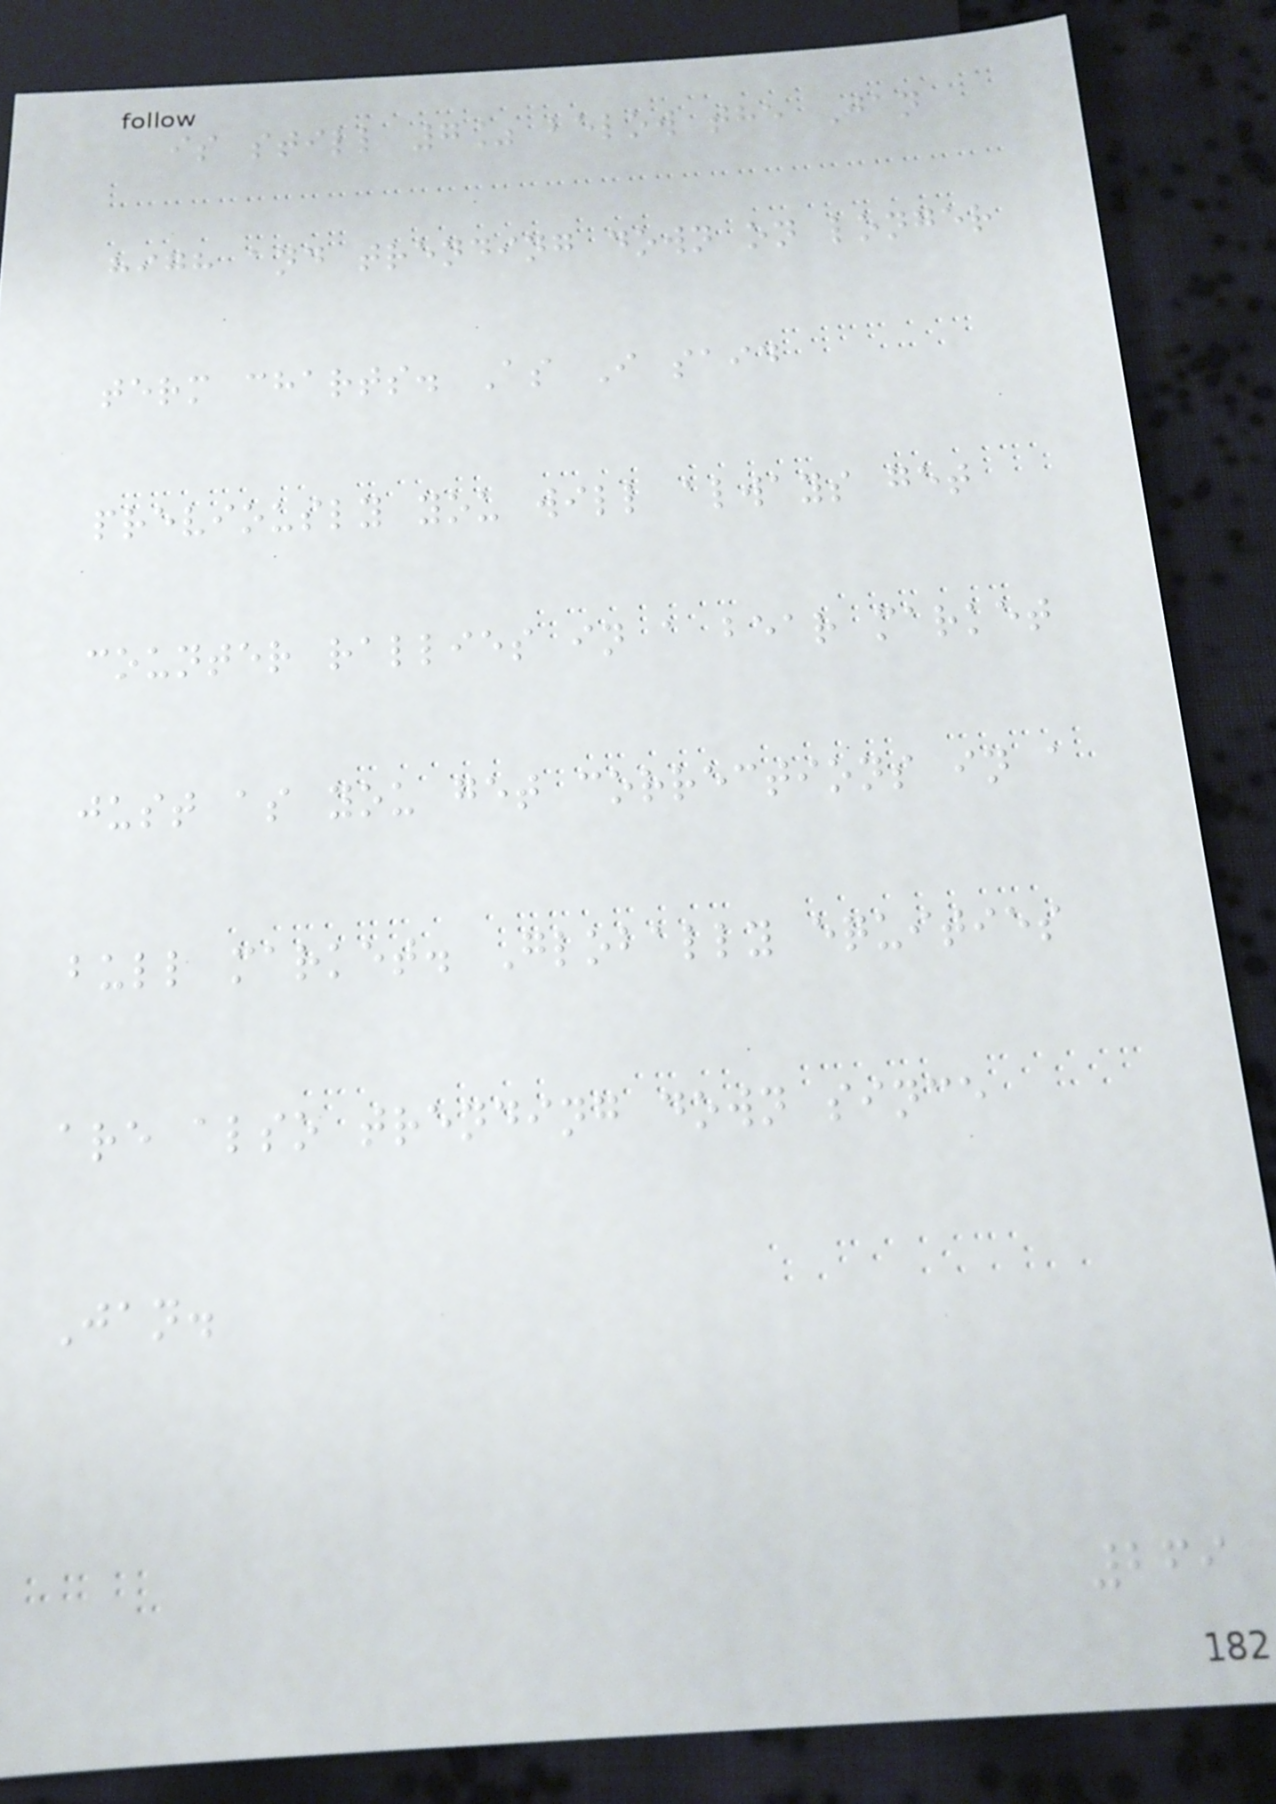is still 7% below the Jan
high and trending down on longer
term charts. As I said
previously you will always get
counter rallies in a bear market
just as you get corrections in a
bull market. Globally equities
are also trending down since
Jan.
269
